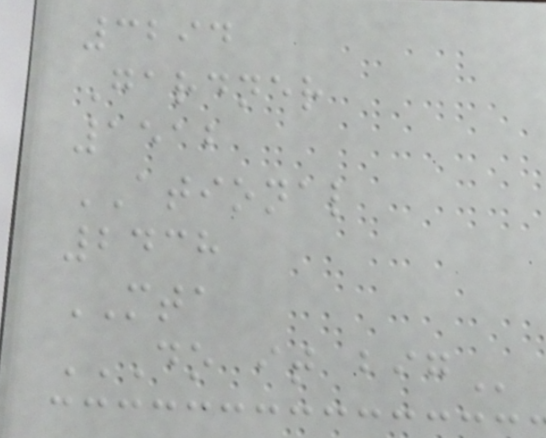3294
Gardner
1512
ATIONAL
2438
MTA
DO IT BIG
